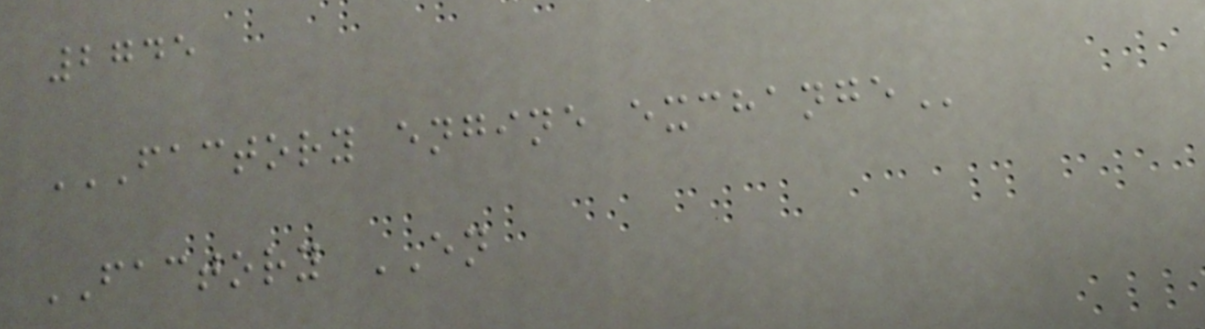2745
FACTORY ENGINE EXCHANGE
FACTORY EN
